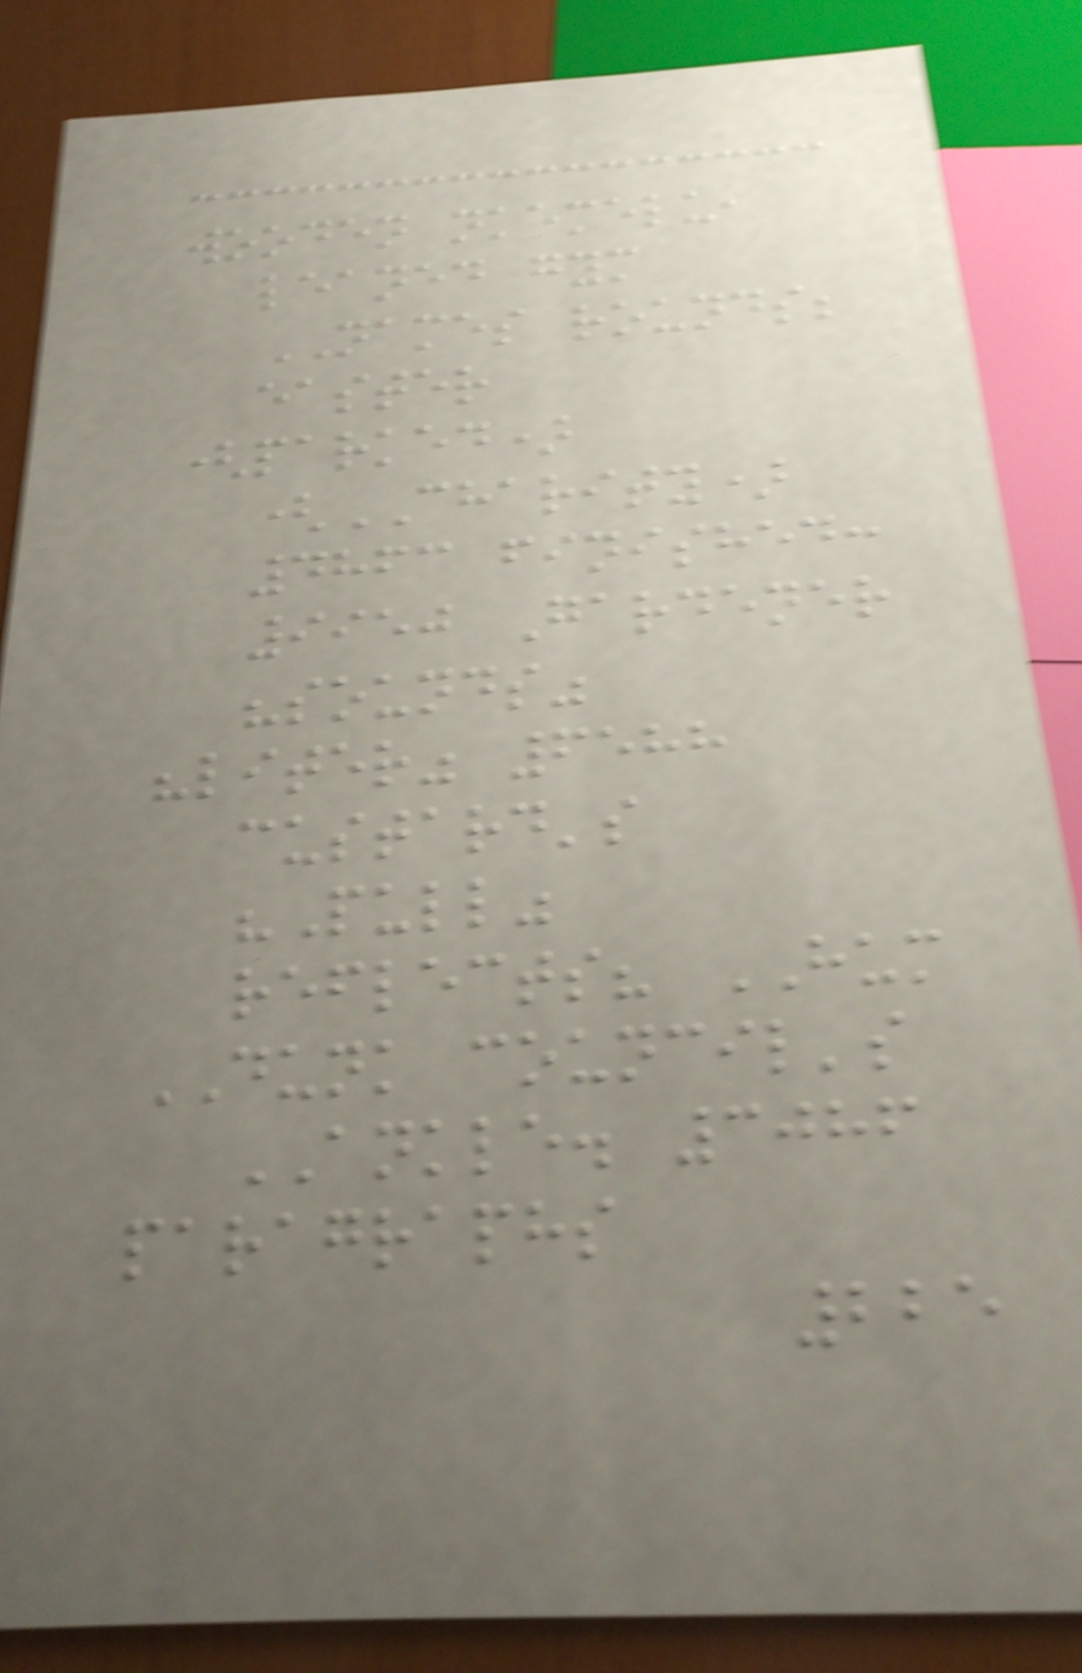wooden nkemelu,
leaned gym
NAMES rounds;
easter
(parked)
(CHARITY)
4863 finished:
9950 Gardener
"sounds"
"liter" 6588
custard's
"Pull"
reflects? HUM
DUNK council's
ANKLE. 3086
paragraphs
225
